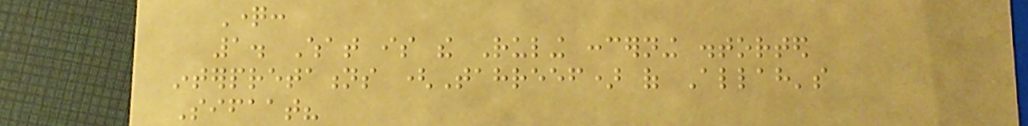Question:
1. What is the Ruling concerning distorted
interpretations (Tahreef) of Allah's
Sifaat?
